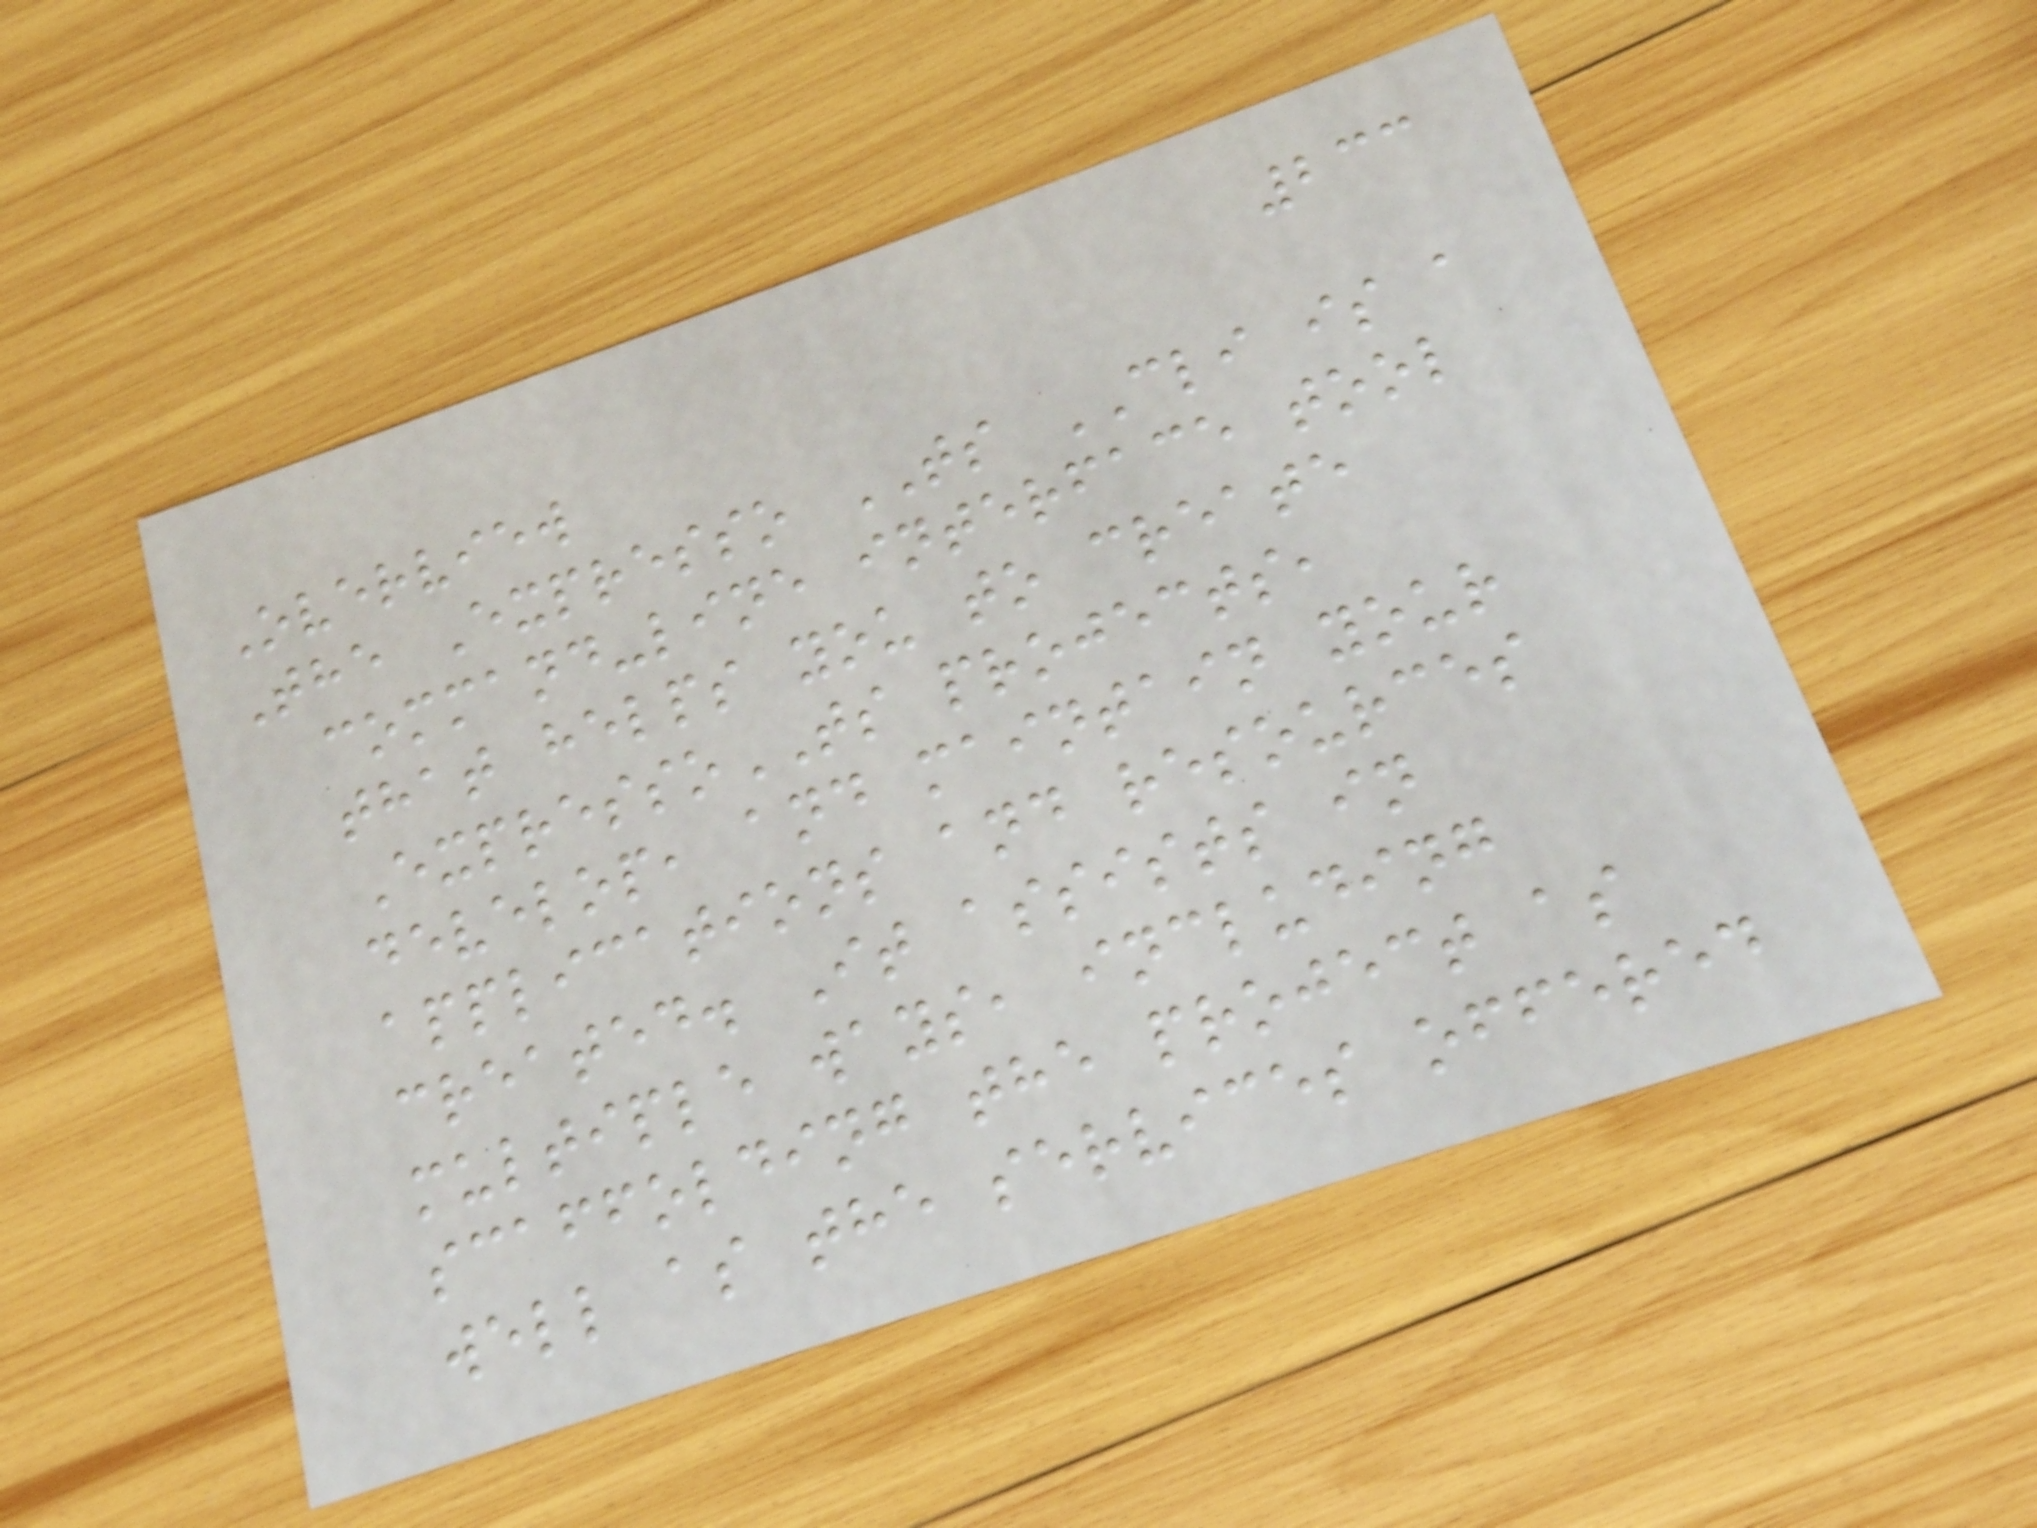233
Overview
The Expresso TS CLI is a
command-line interface tool
that helps you to create
ExpressoTS projects,
develop, and maintain your
applications and resources
created. It assists in
multiple ways, including
scaffolding the project as
well as the services offered
